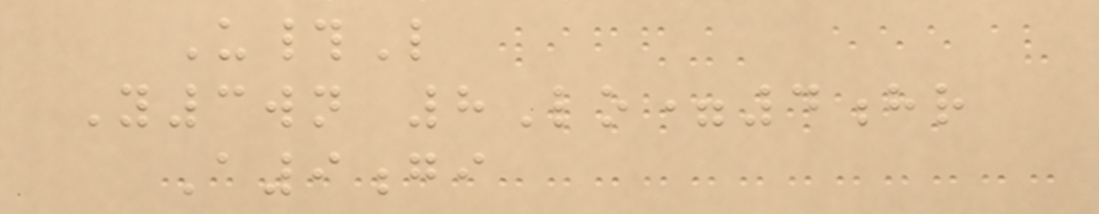U#L
Y3wn 8Lo=4hr
A9gi
